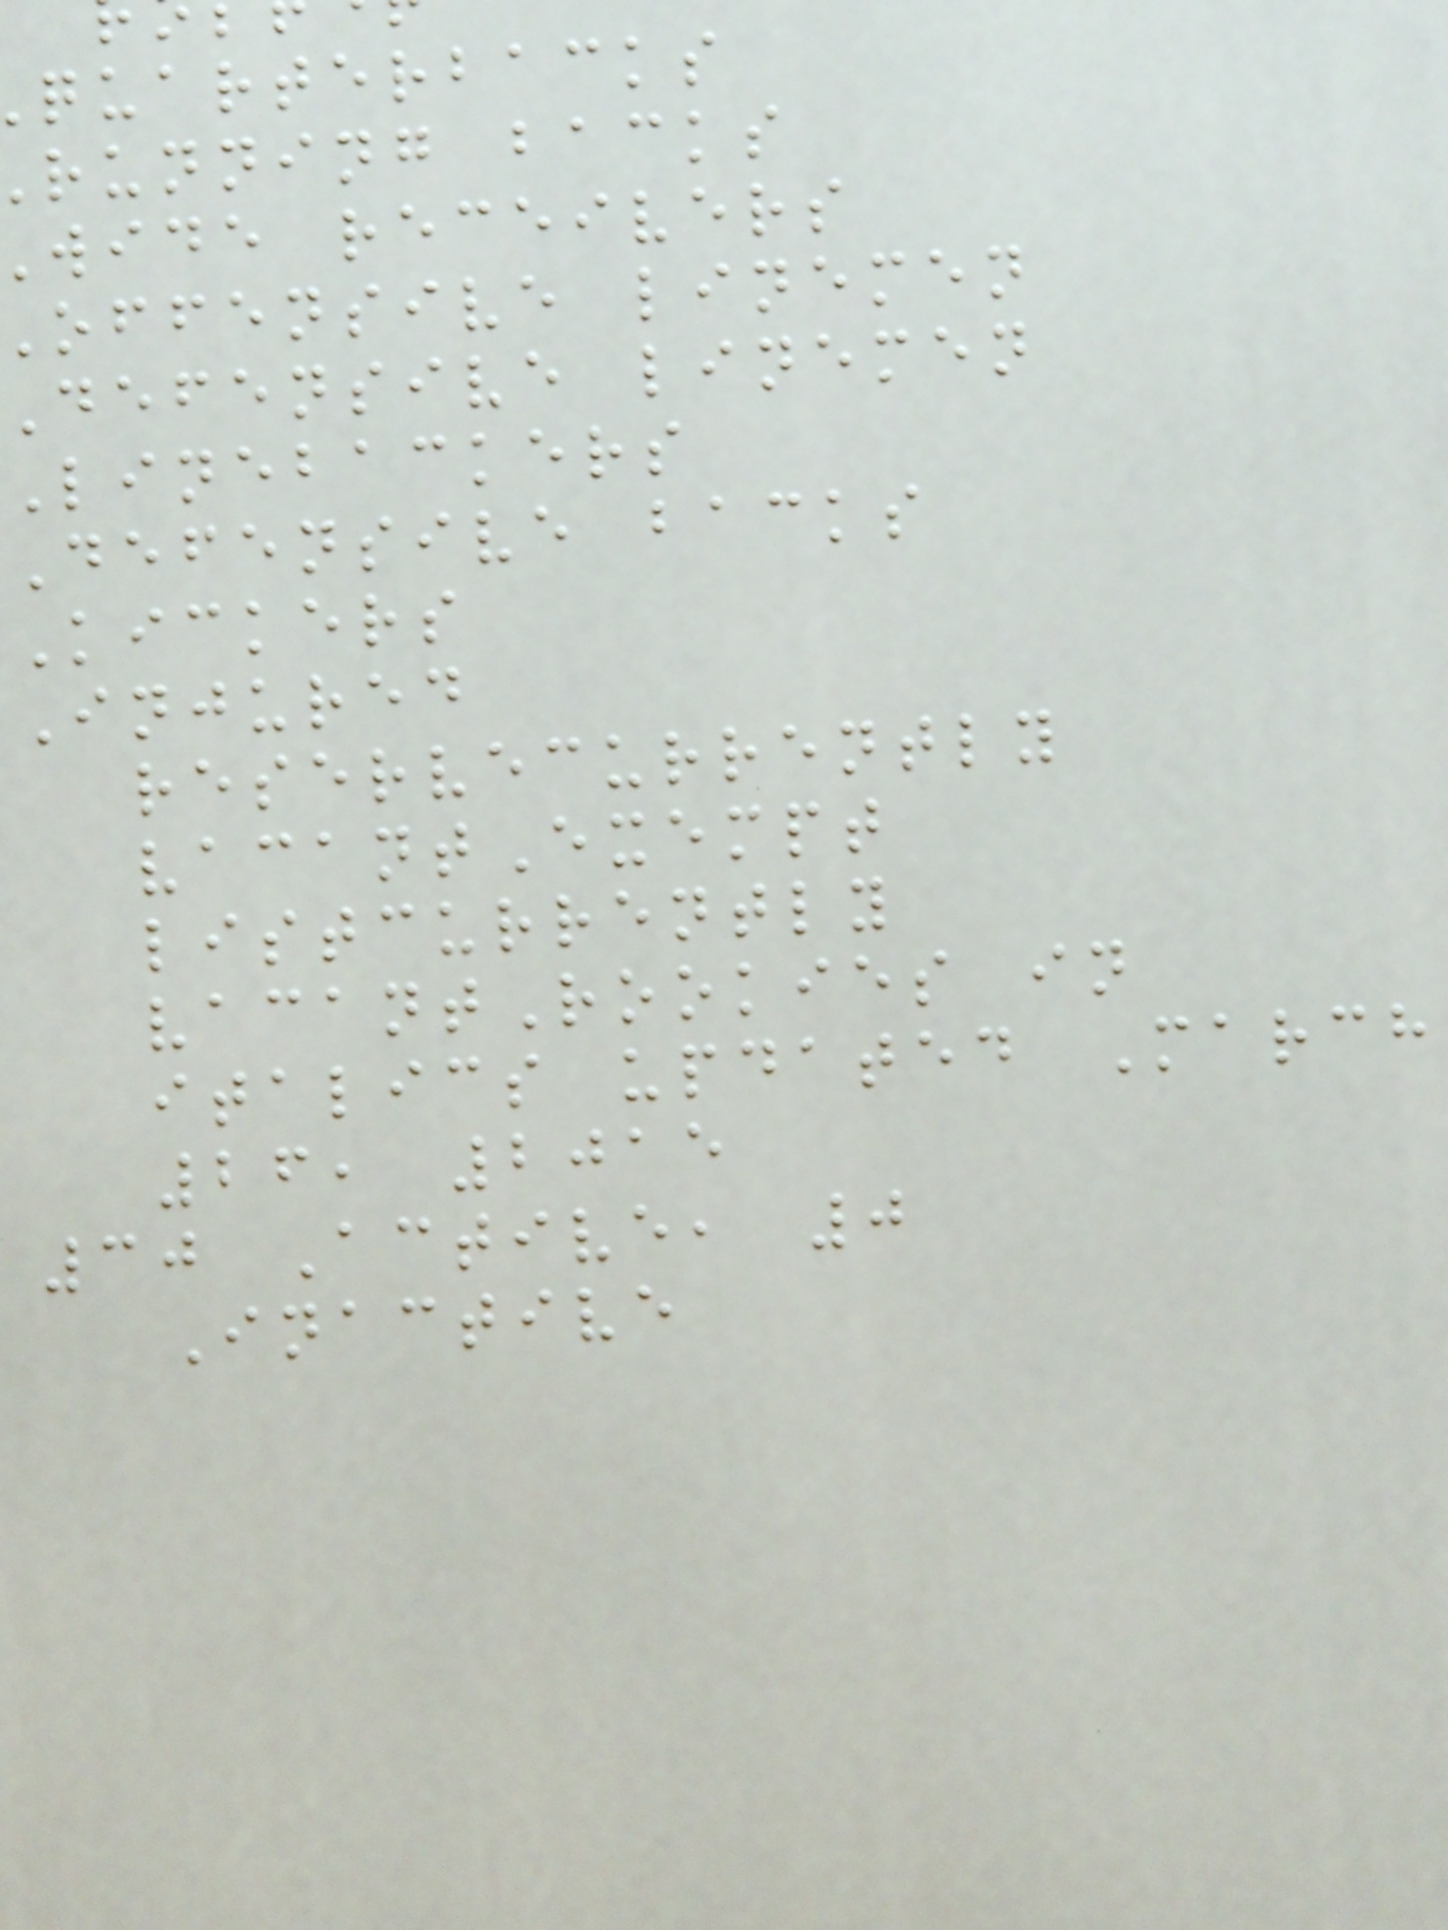quarterbacks
running backs
wide receivers
offensive linemen
defensive linemen
Linebackers
Defensive backs
Kickers
Injured
reservecurrently
vacantExempt
listcurrently
vacantRookies in
italics updated March
26, 2015
30 Active, 0
Inactive
